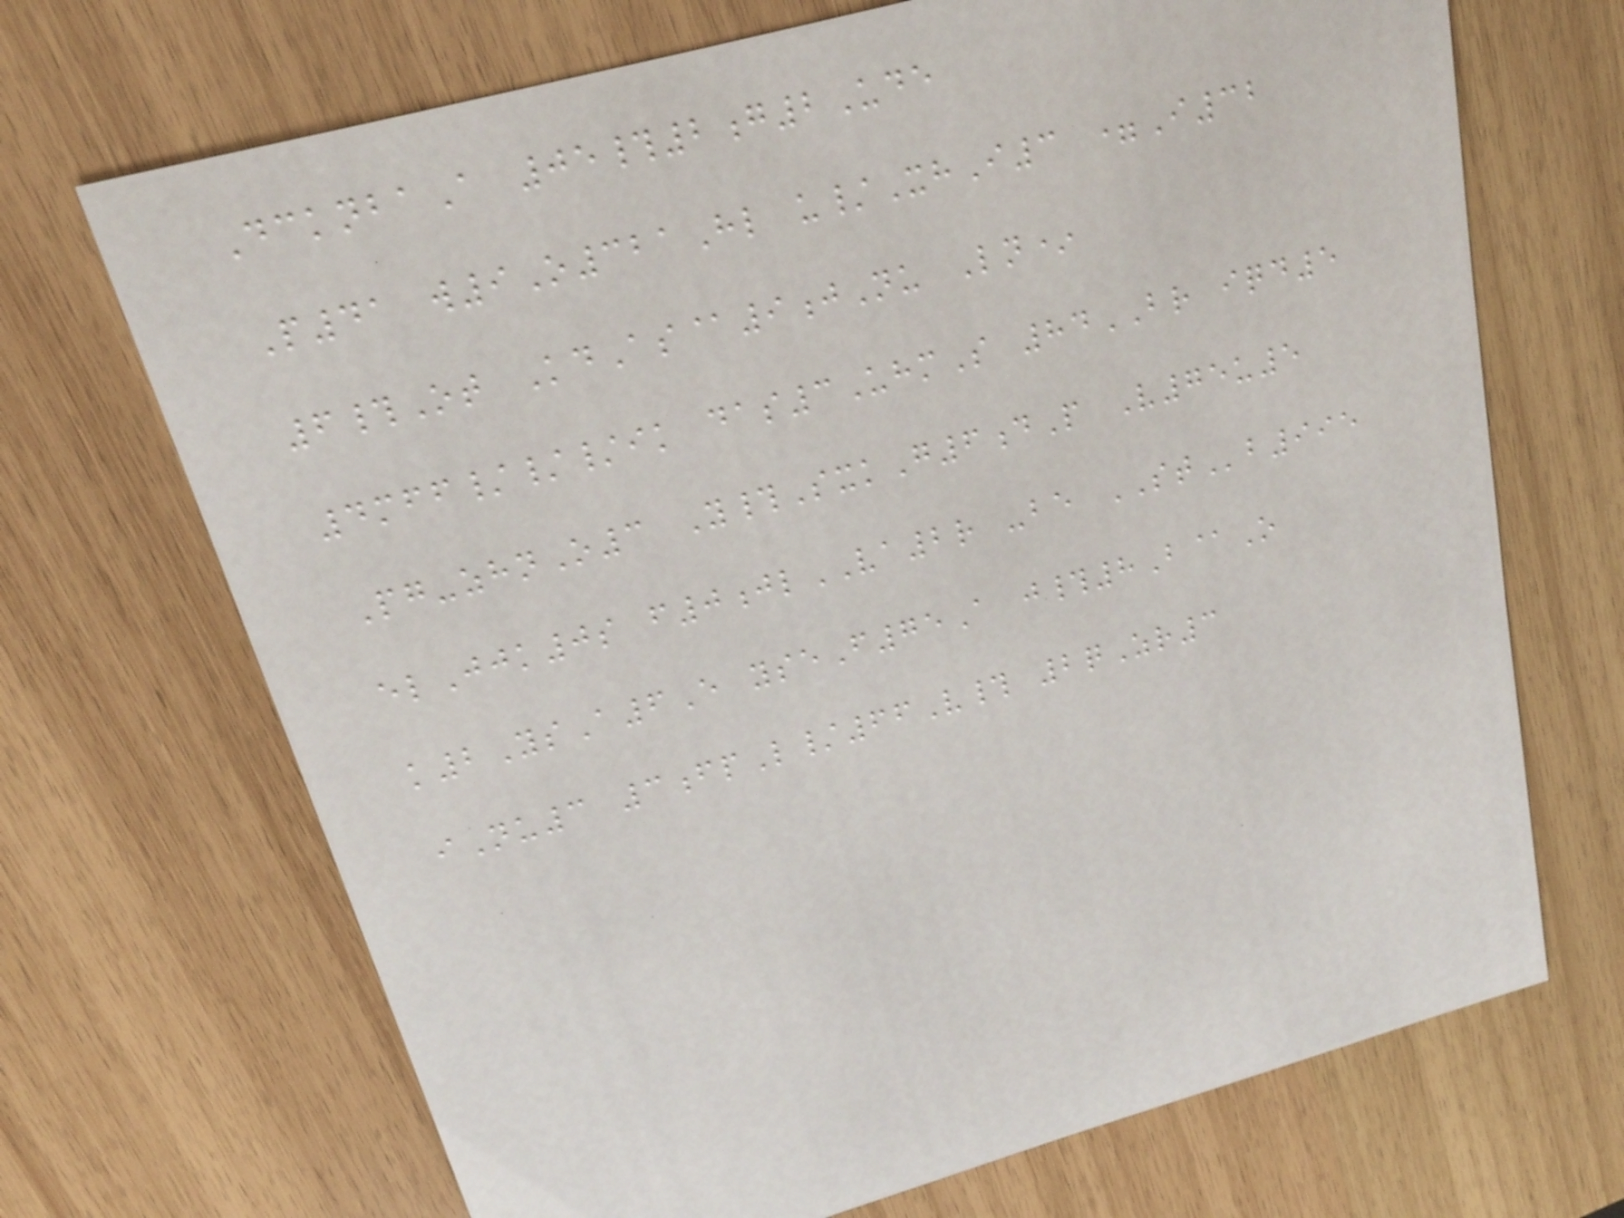DcknbaA 05#2g2Ude
P41 w9O321Hl u/XhI3 =I32
6#Ot KdAs@9jNu Ln*
4mff///ik das3UhmS 84BR iqd5
Pg-zhnO3 Y#SxkG6dP V75u5
elJjk0s f0jlVA2r -be STb995
k2YsA6E yseF75A j#8B@O
iNu3 3fpL/66V# 2qZr3
